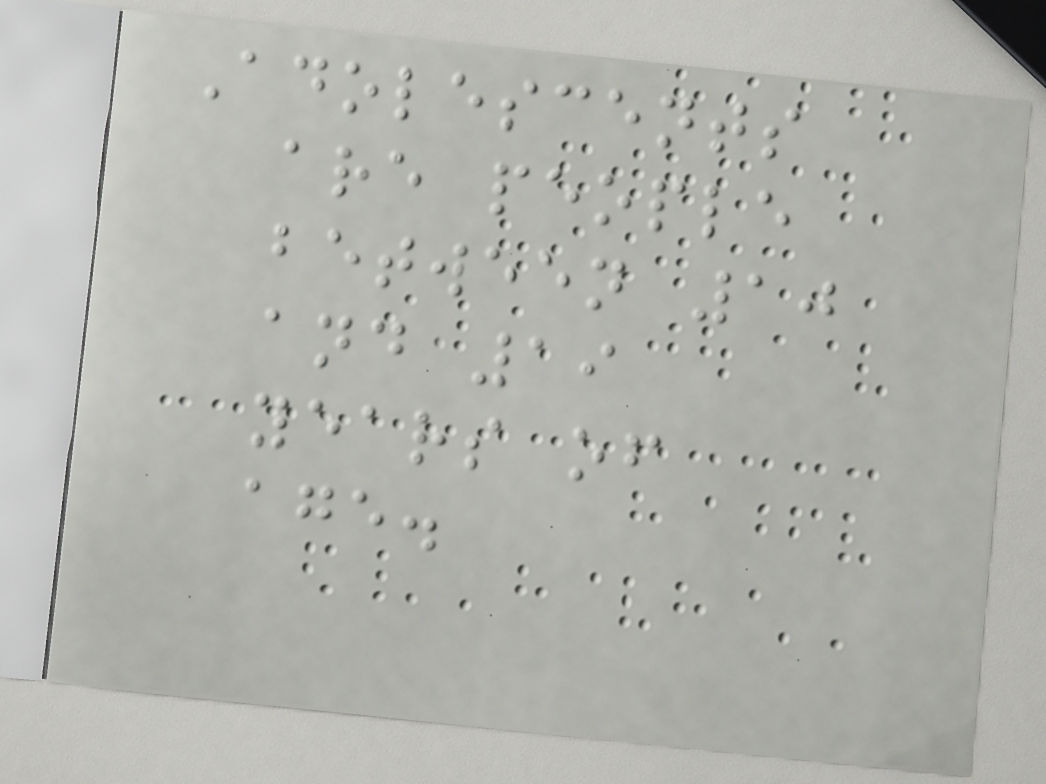Adolescents
are people
between 10
and 19
years of
age.
